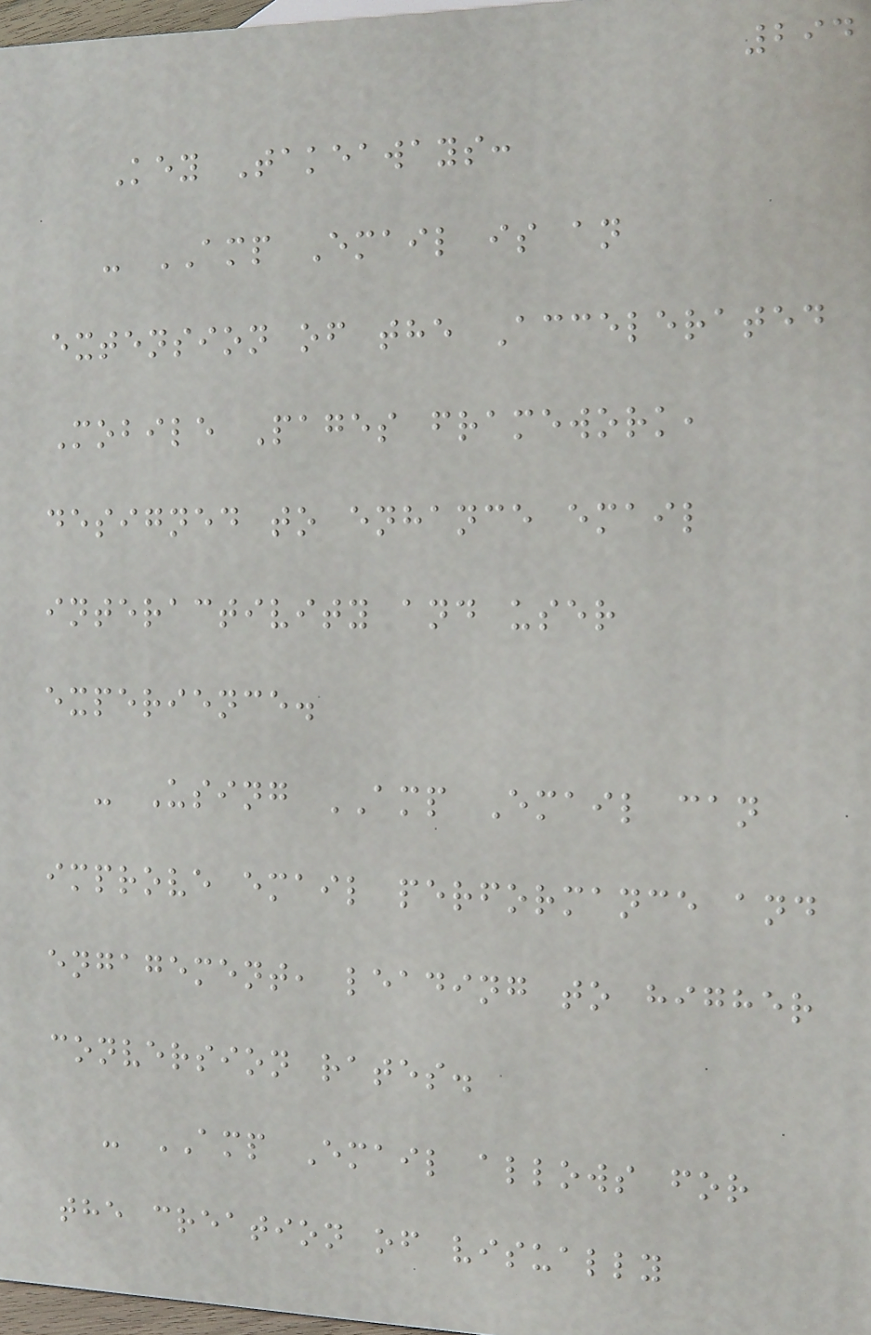294
Key Takeaways:
- AMP Email is an
extension of the Accelerated
Mobile Pages framework,
designed to enhance email
interactivity and user
experience.
- Using AMP Email can
improve email performance and
engagement, leading to higher
conversion rates.
- AMP Email allows for
the creation of visually
